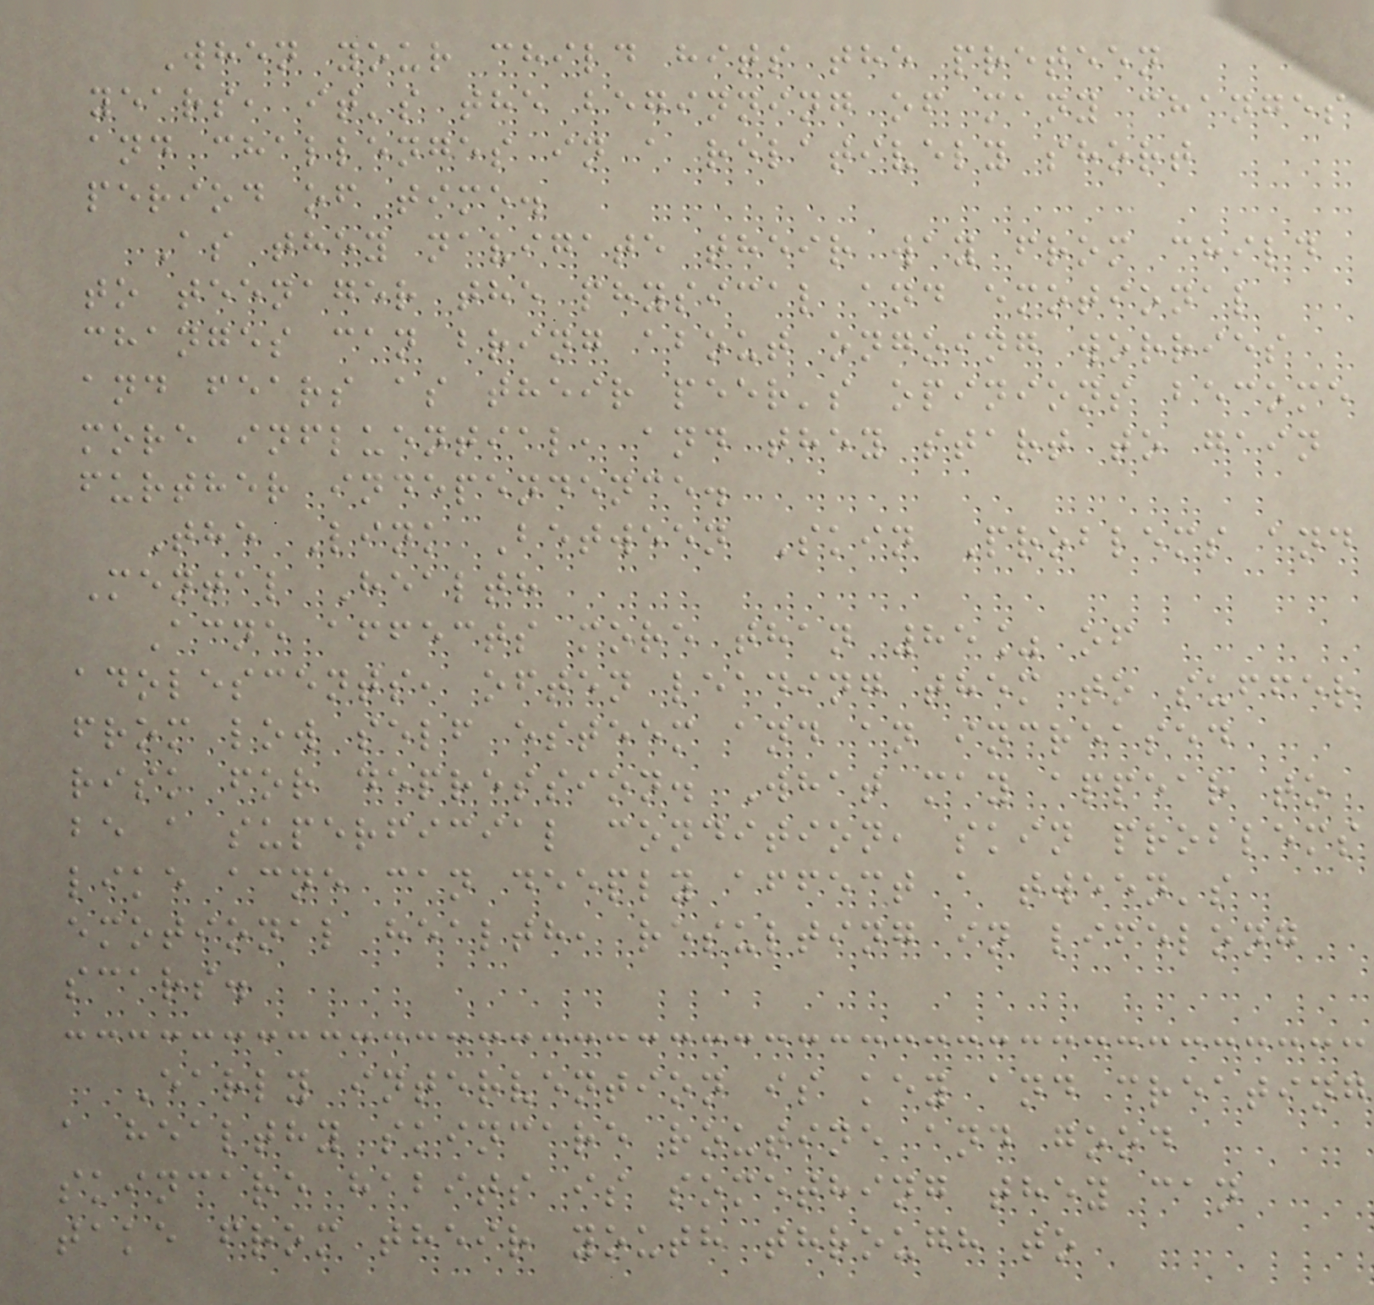When your child hits the preteen
years, it's the beginning of many changes
and challenges in a relatively short
period of time.
As they navigate their way from child
to teenager the physical and emotional
changes can bring about ongoing worries
and fears as their peer's opinions become
more influential, and they start to gain
further independence.
The Link Between Skin Problems and
Mental Health
Acne affects more than 85% of
adolescents, often leading them to suffer
from low self esteem and an increased
risk for depression. What may appear to
be a superficial condition, skin problems
like acne can deeply affect a tween's
emotional health, resulting in lifelong
scars.
Early intervention is key and creating
a healthy skincare routine and good
skincare habits is something they can
take from their youth through to
